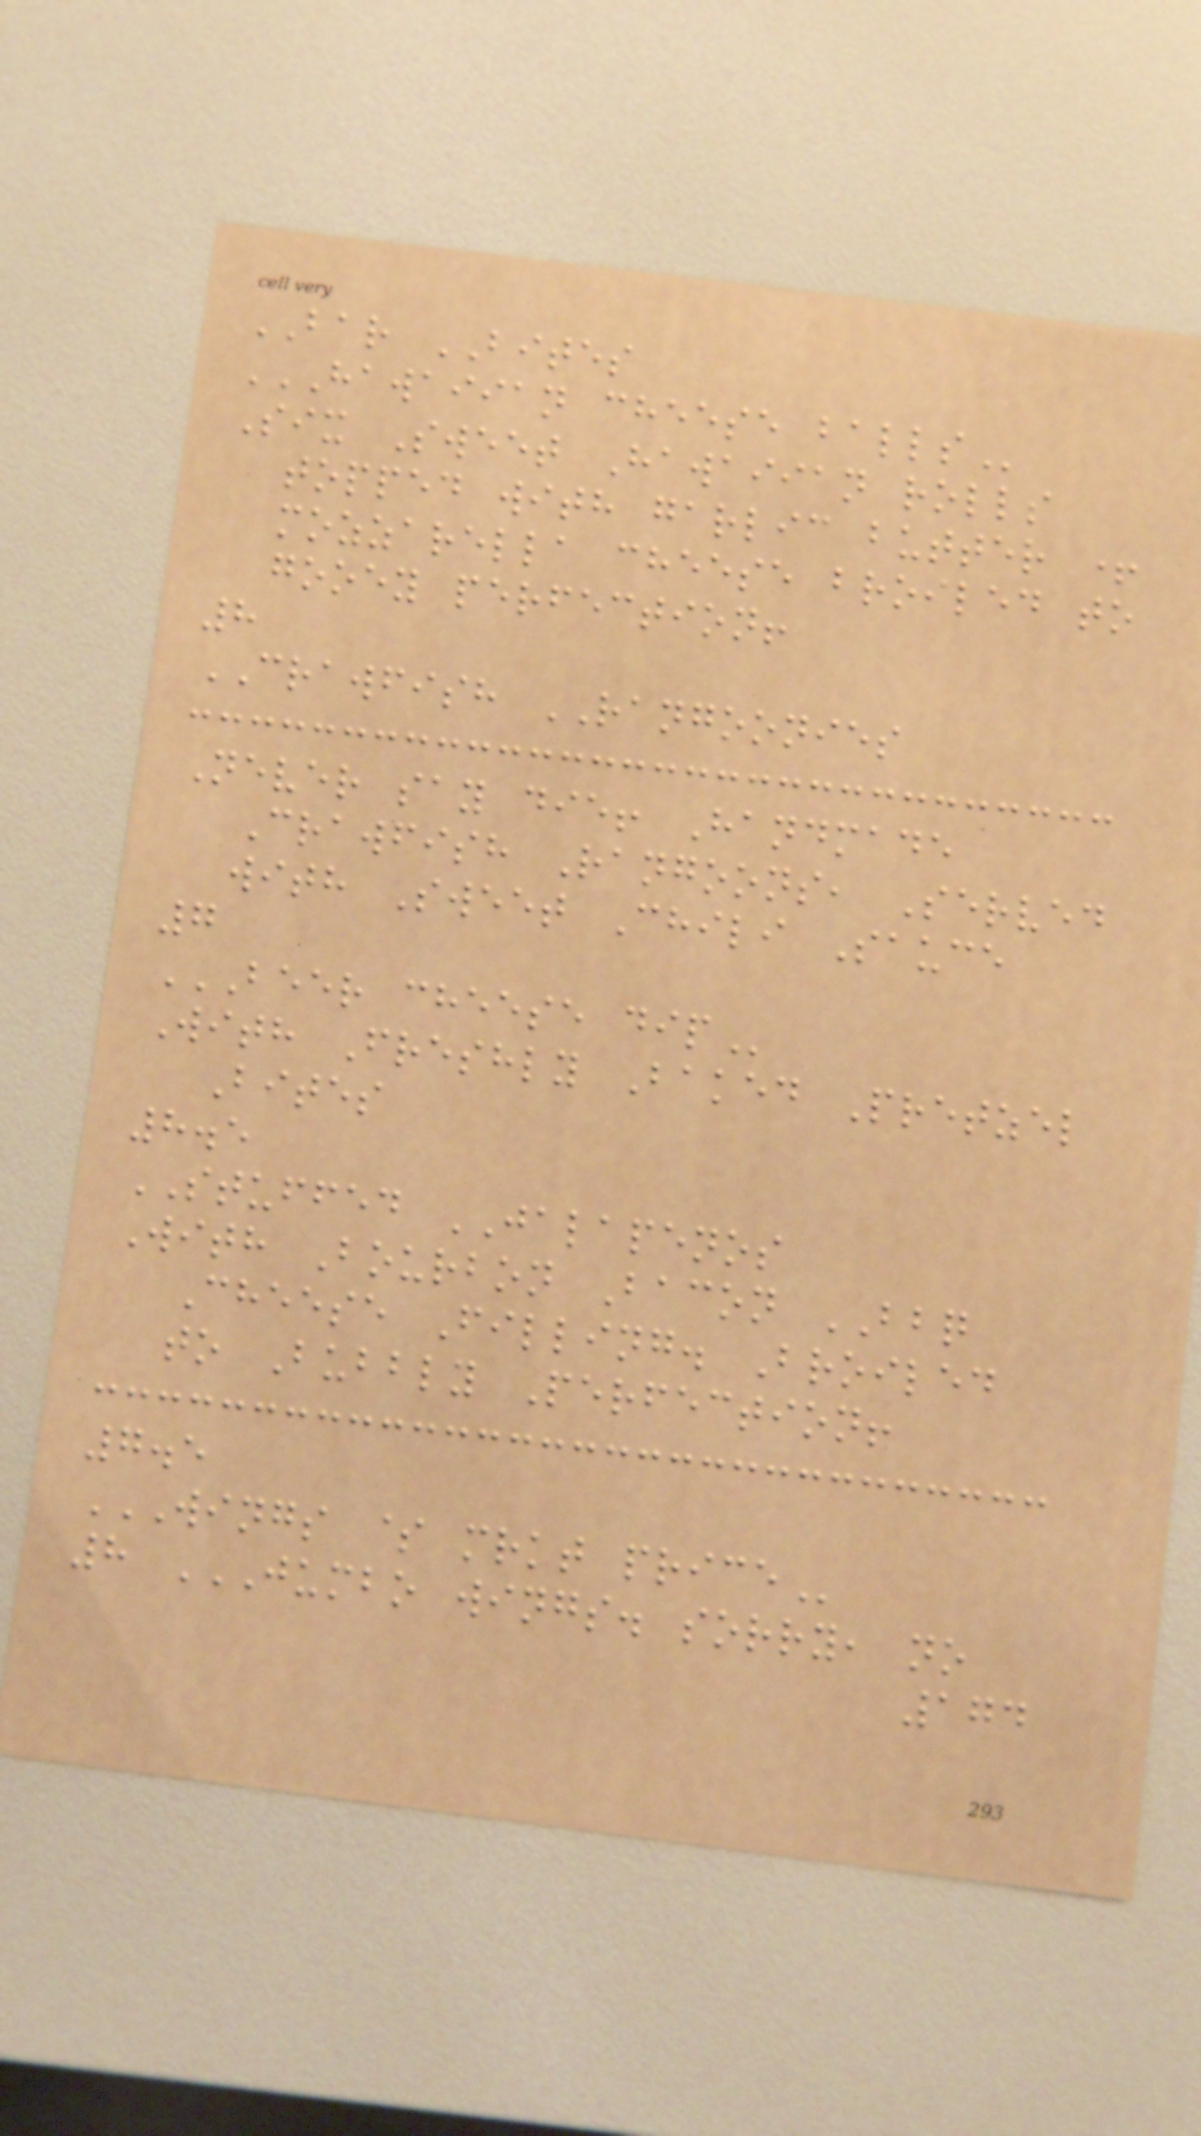BAR BITES
HAWAIIAN CHEESE BALLS
Six Sweet Hawaiian rolls
topped with garlic butter +
mozzarella cheese broiled to
gooey perfection!
8
CRAWFISH RANGOONIES
Never say die! Handmade
Crawfish Rangoons, Served
with Sweet Chili Sauce
7
BEER CHEESE DIP
With Freshly Baked Pretzel
Bites
8.5
STUFFED JALAPENOS
With Bourbon Bacon BBQ
Cheese Filling. Broiled
to Bubbly Perfection!
7.5
WINGS $ MRKT PRICE
8 JUMBO WINGS. SORRY, NO
174
